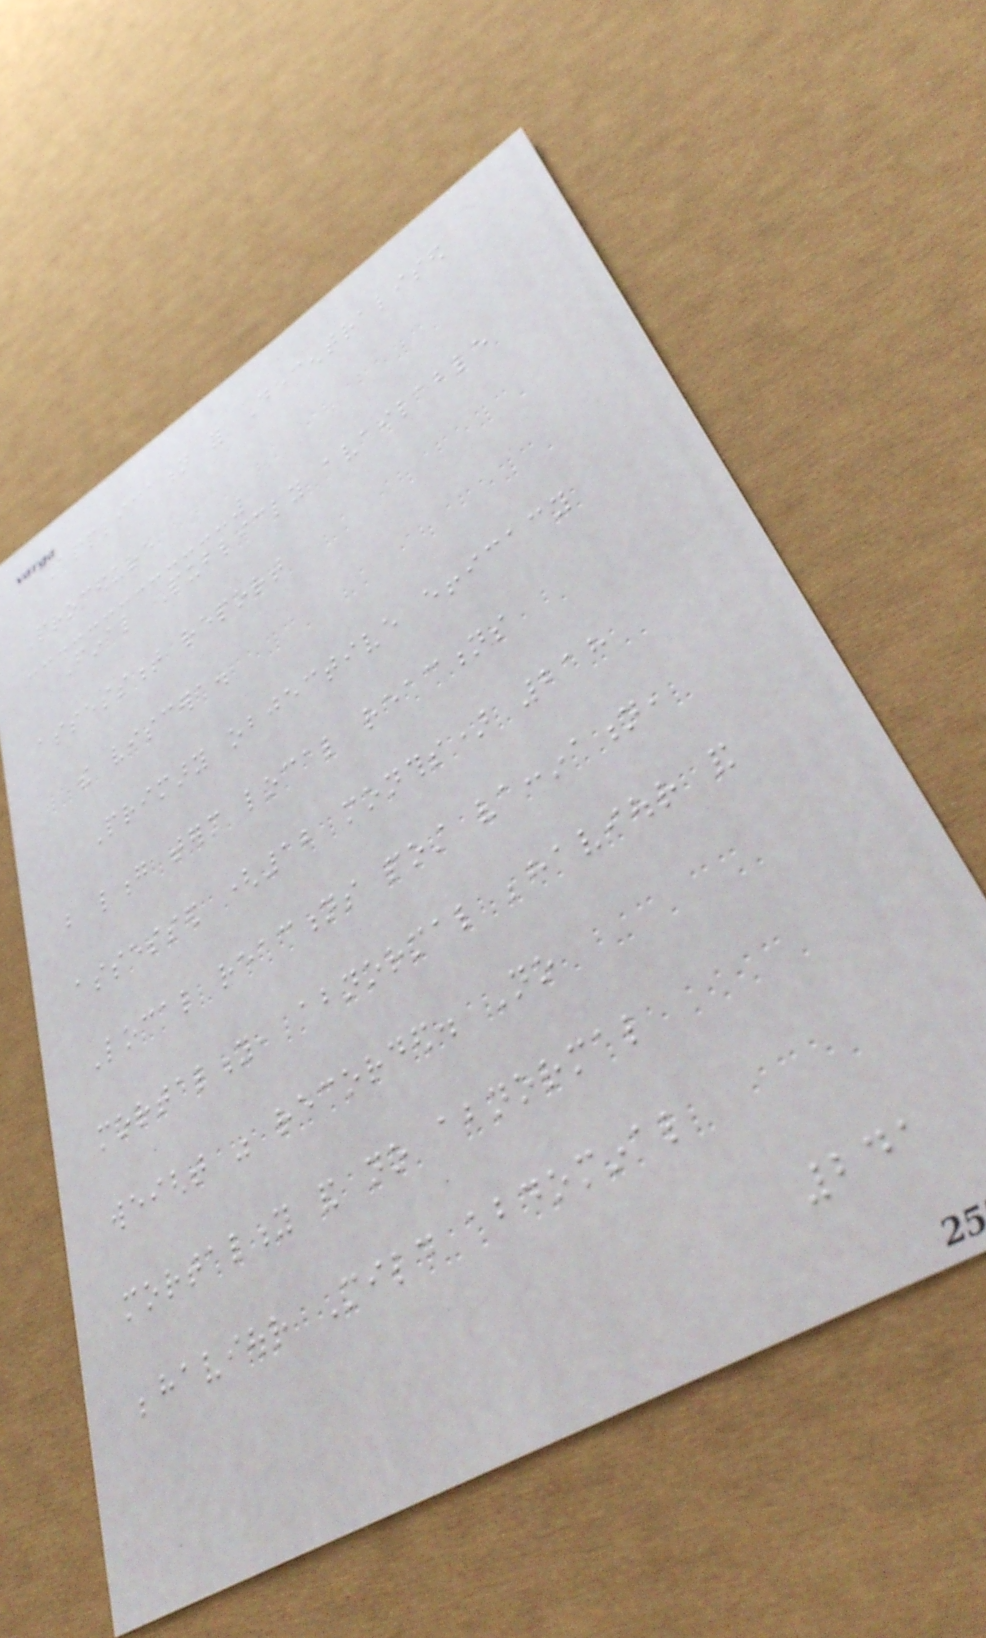Application for Decentralised
Procedure
Final Publicly available
assessment report
the viscera.
Primary objective efficacy
but long term local reactions
assessed (12 months) 218
Local reactions post vaccination,
mortality, abnormal behaviour and
weight was recorded. No
mortality and no abnormal
behaviour Mild abdominal
241
